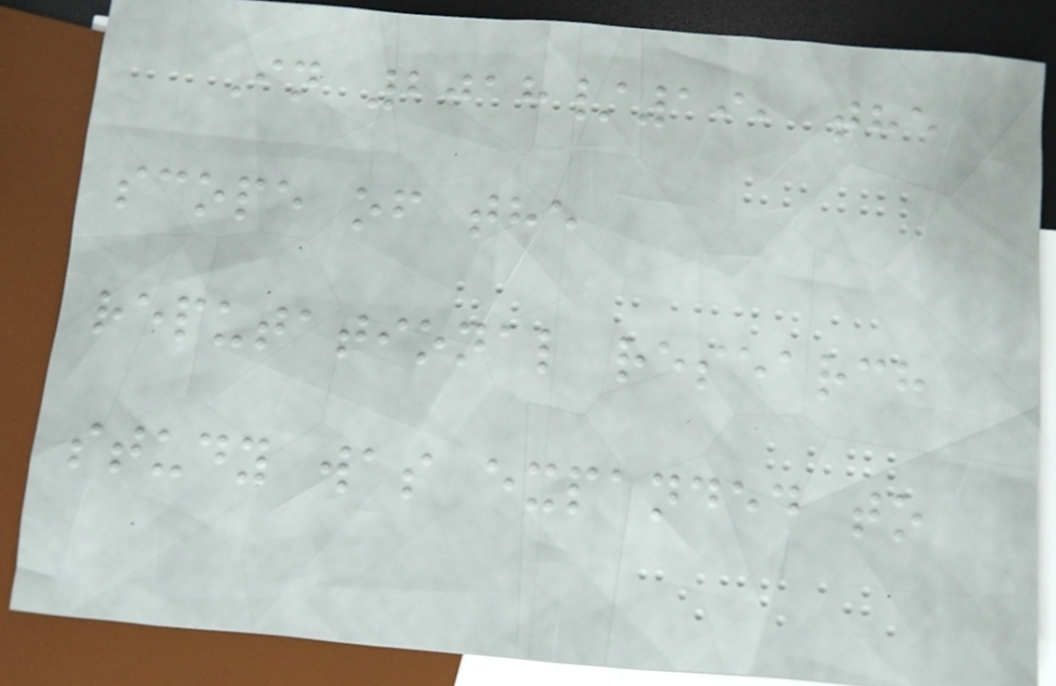In 2018/19, the
scope of the
reputational research
study was expanded to
